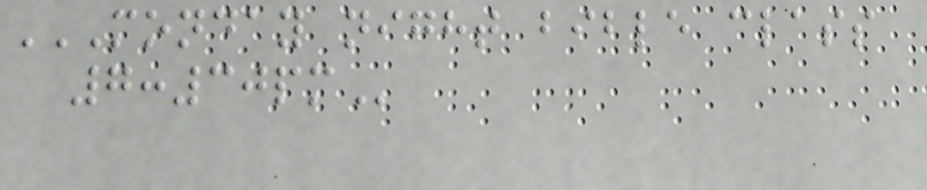MONDAY NIGHT BIBLE CLASS
7:30PM
